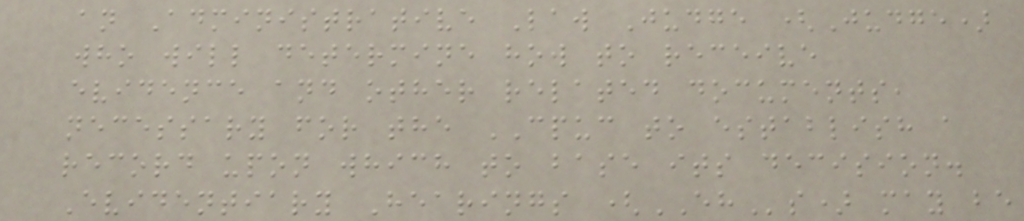an Administrative Law Judge (Judge)
who will determine how to receive
evidence and other related documents,
necessary for the CPUC to establish a
record upon which to base its decision.
Evidentiary Hearings (EHs) may be
